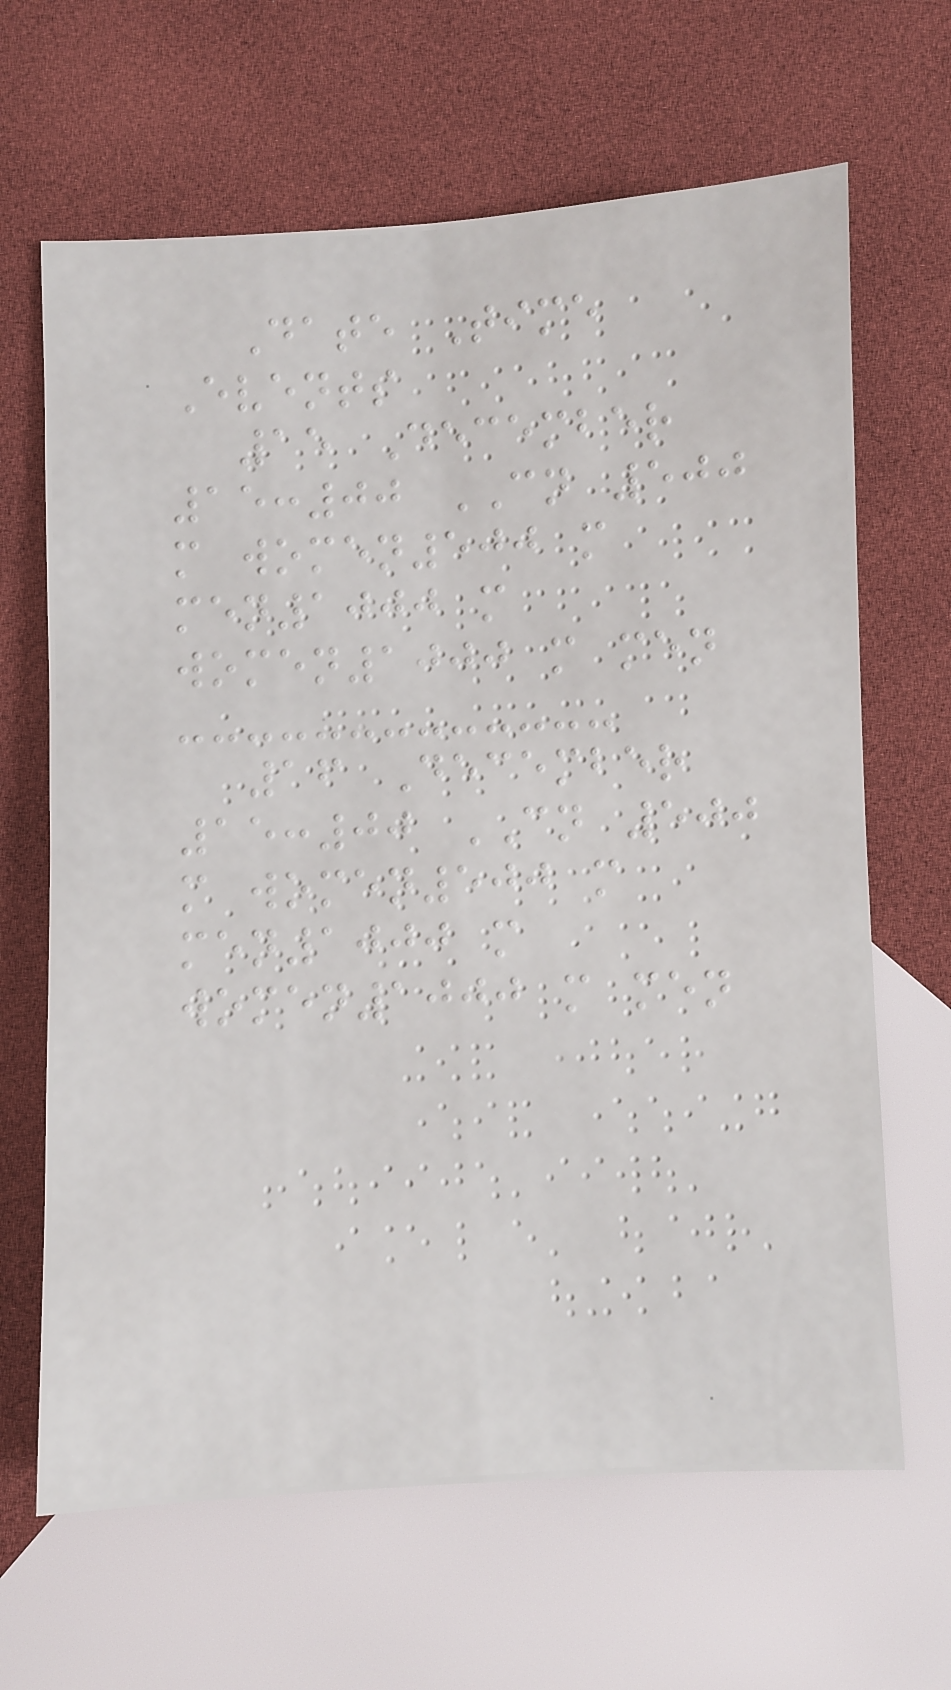Date Time
Events
15 December
15:00 CN 500
m women500 m
men1000 m
women1000 m men
16 December
15:00 CN 500
m women500 m
men1000 m
women1000 m men
